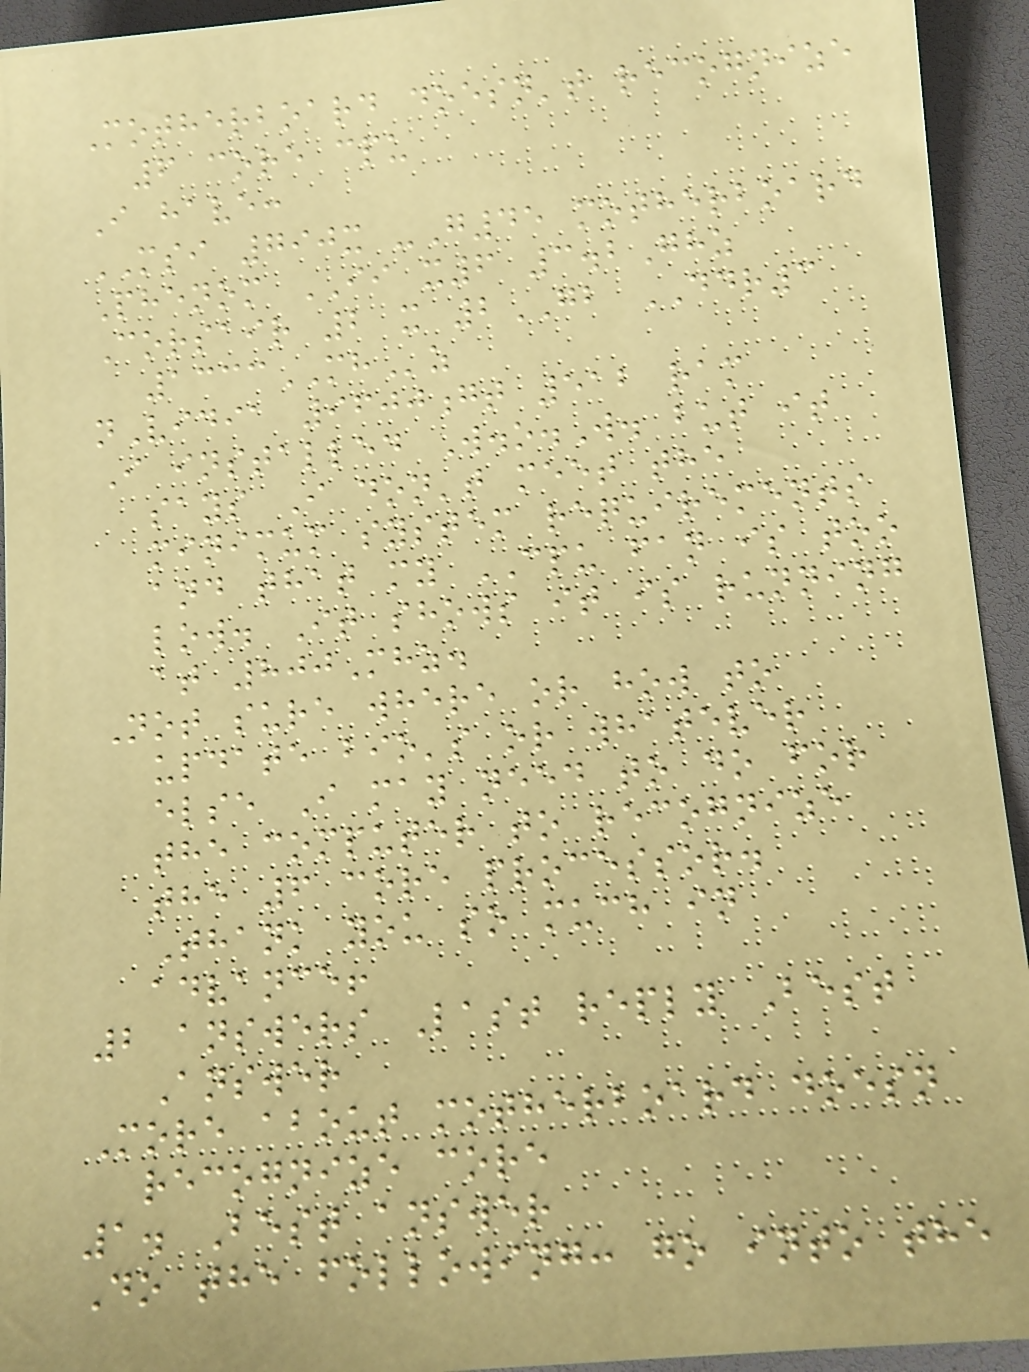Motherboard doesn't recognize
6 core cpu
I have:
MSI 790x -G45 motherboard
Phenom II x6 3.2Ghz
Corsair 2 x 2GB DDR3
1333MHz
nVidia 9600gt 512 ram
I installed W.o.W. but it
says I don't meet the
minimum system requirements
and that my CPU fan is too
low. It shows it is running
at 800Mhz.
Not sure where or how to
update bio's or whatever
else I may need to do for
the computer to recognize
the 6 core processor.
Thank you so much in
advance!
2 answers Last reply Best
Answer
More about motherboard doesn
recognize core
1. Best answer
Do the following: go into the
